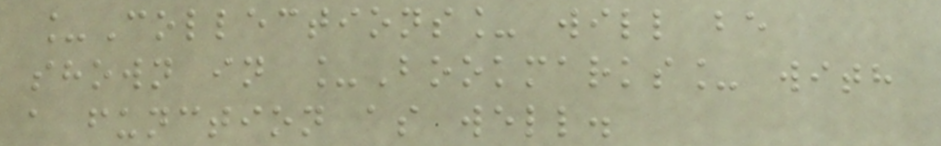_Collections_ will be
shown in _Bookmarks_ with
a function as well.
